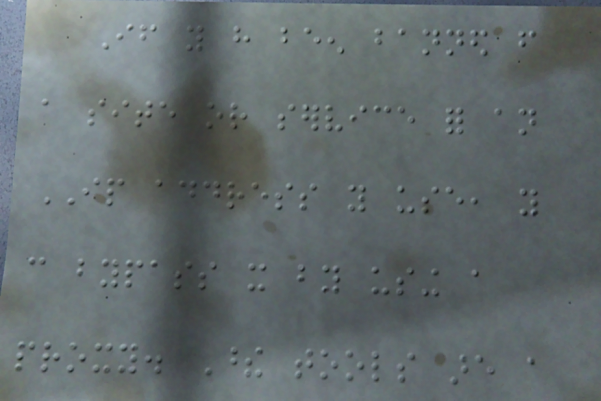If you have been banned from
a site or service for an
IP address you use, you
can bypass it by using a
proxy. These tools are a
